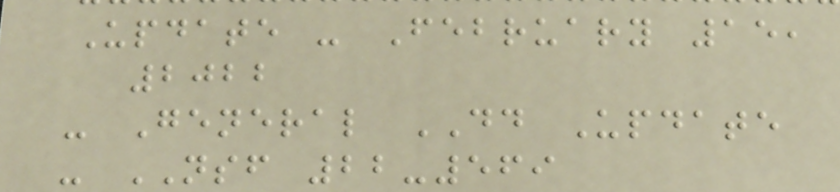Update - February 15,
2022
- General DD Update
- NSF 22-569
